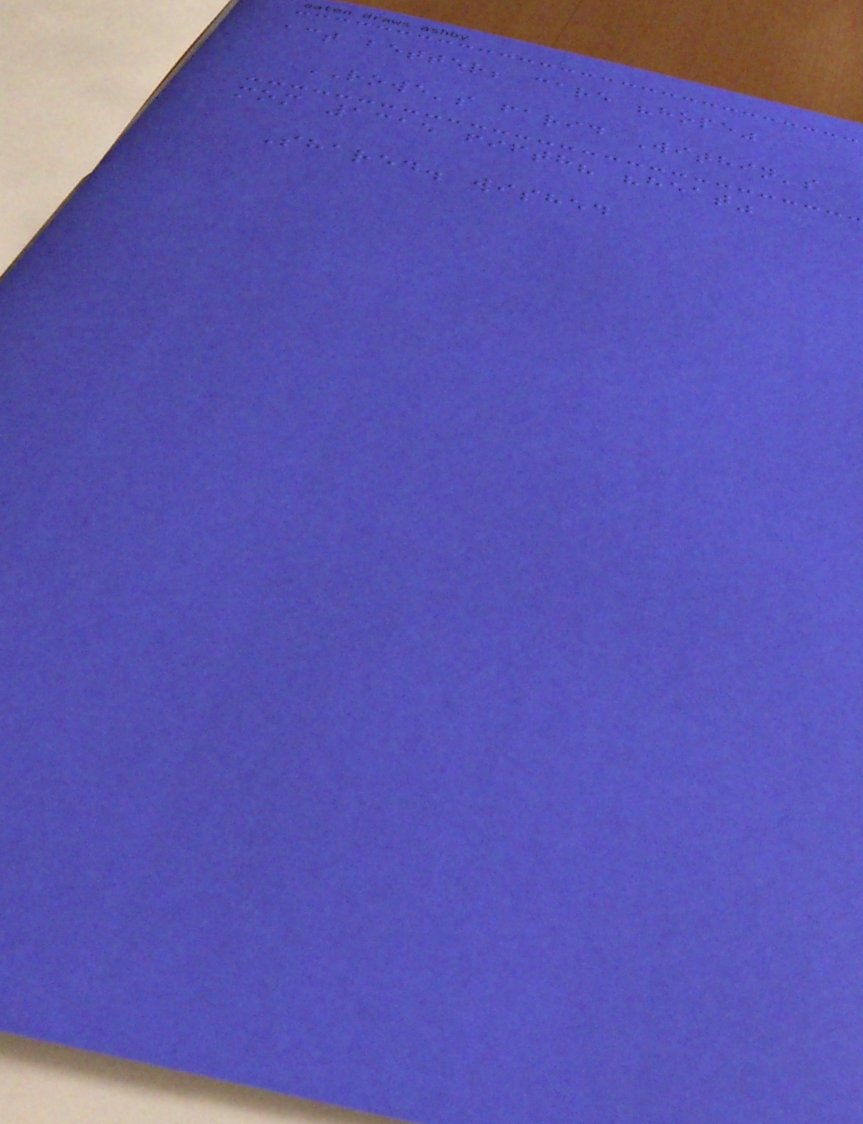act better; care "hope"
ROWE's farid Within's
mom 1315 fifth? "heat"
Shared. wished
